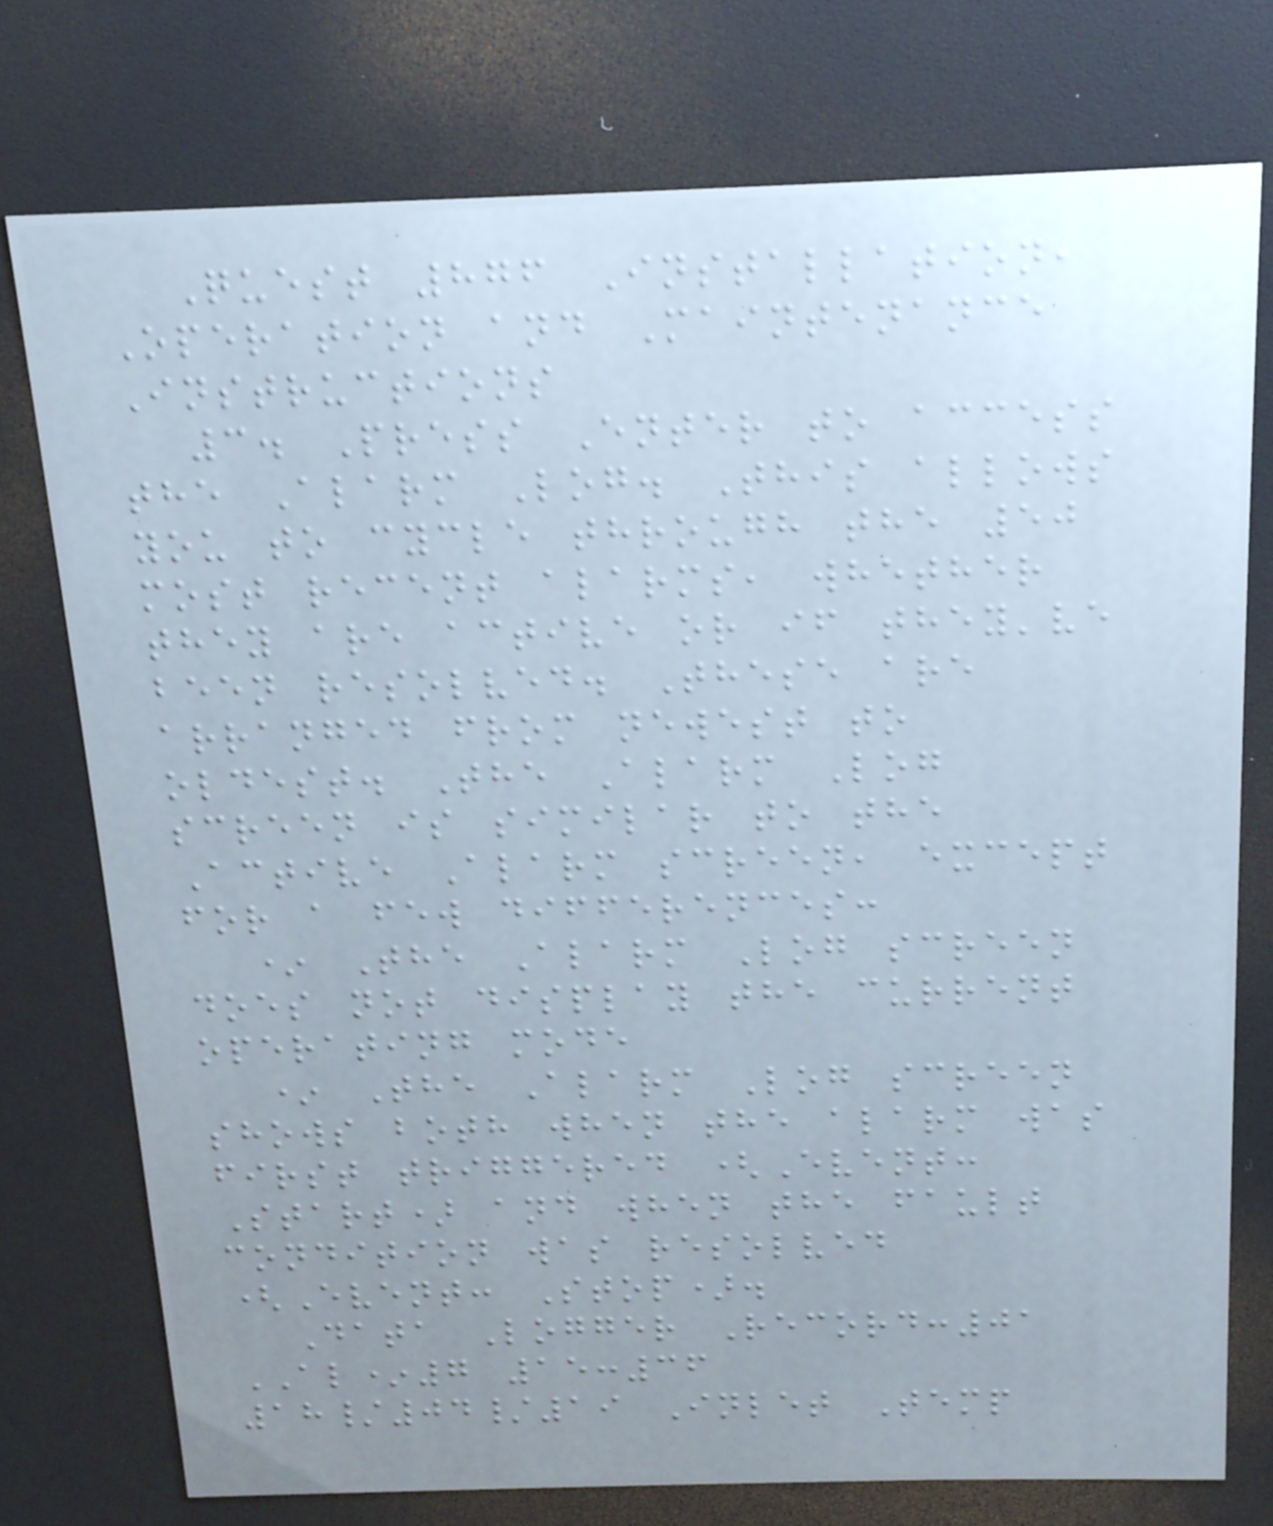Quest 876 Installation,
Operation and Maintenance
Instructions
3. Press Enter to access
the Alarm Log. This allows
you to cycle through the 50
most recent alarms, whether
they are active or if they've
been resolved. These are
arranged from newest to
oldest. The Alarm Log
screen is similar to the
Active Alarm screen, except
for a few differences:
* The Alarm Log screen
does not display the current
operating mode
* The Alarm Log screen
shows both when the alarm was
first triggered (Event:
Start) and when the fault
condition was resolved
(Event: Stop).
Data Logger Record:01
AL*7 15:36
18/04/19 Inlet Temp
